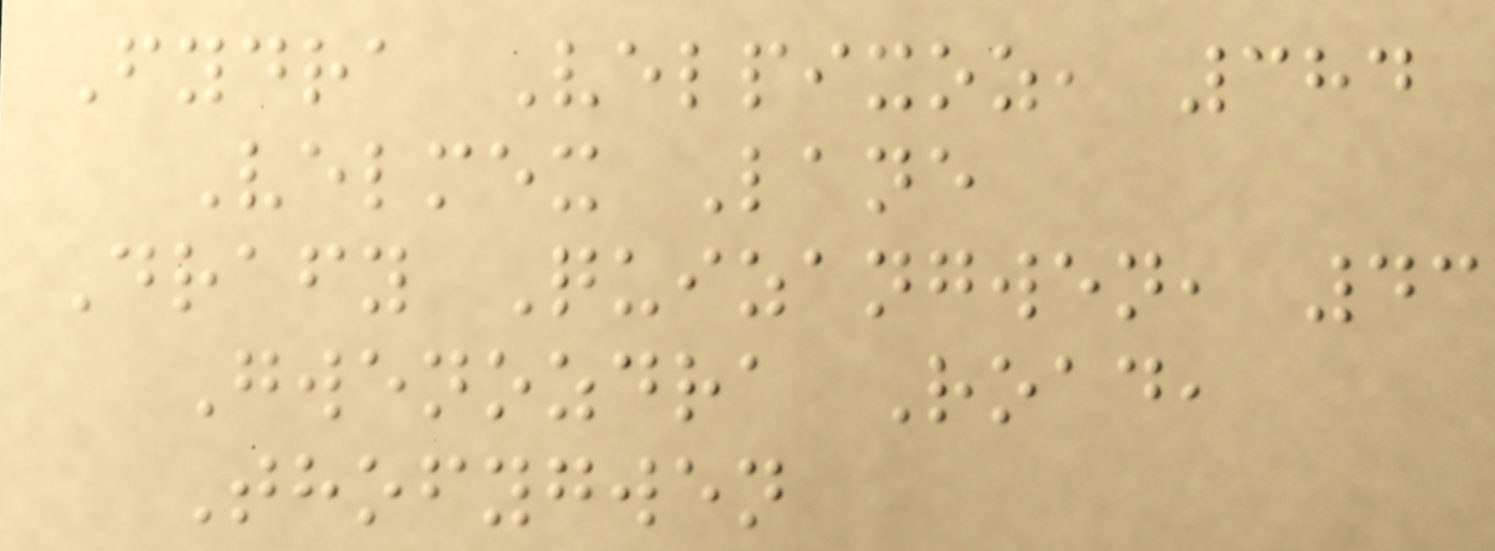Fydra Velpixoz, 384
Velmex Lane
Drafy Quizangwen, 43
Gwenozdra Road,
Thofygwen
